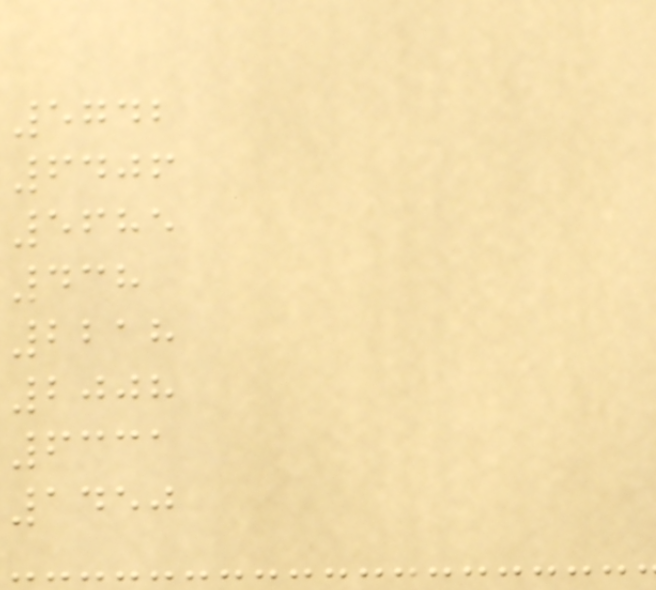5742
6406
5685
438
2218
2008
6331
1450
